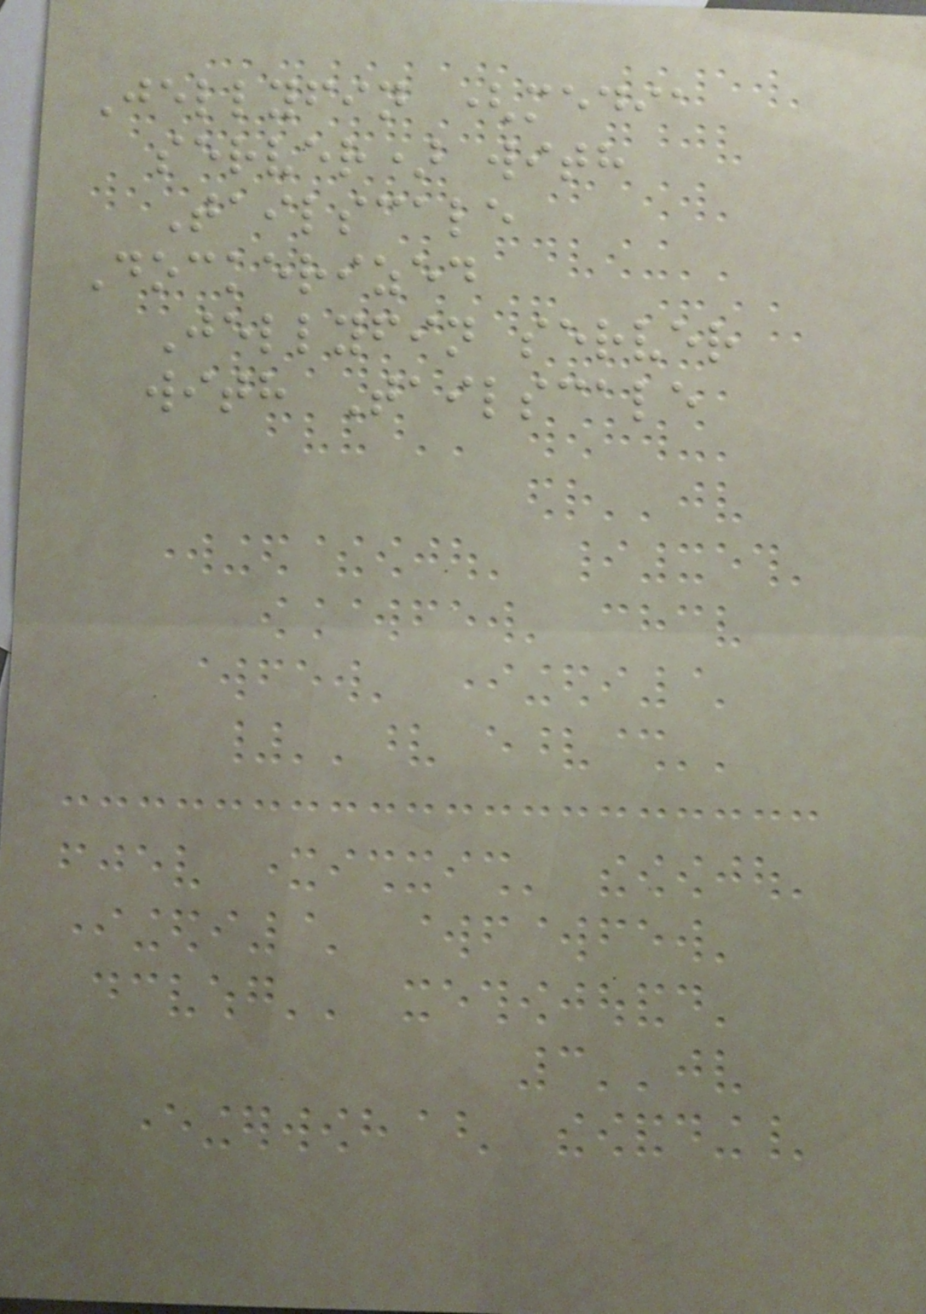Jellyfin (media
server) with
Tailscale
Dockerized
Jellyfin server
with Tailscale
